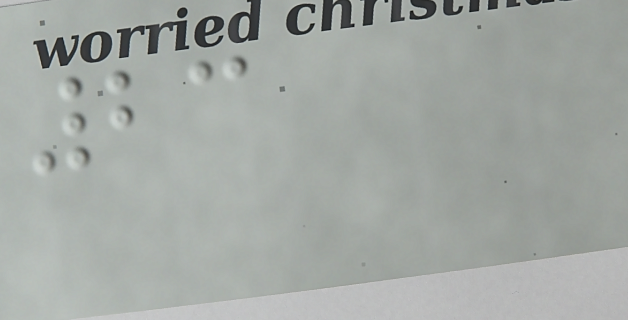23
